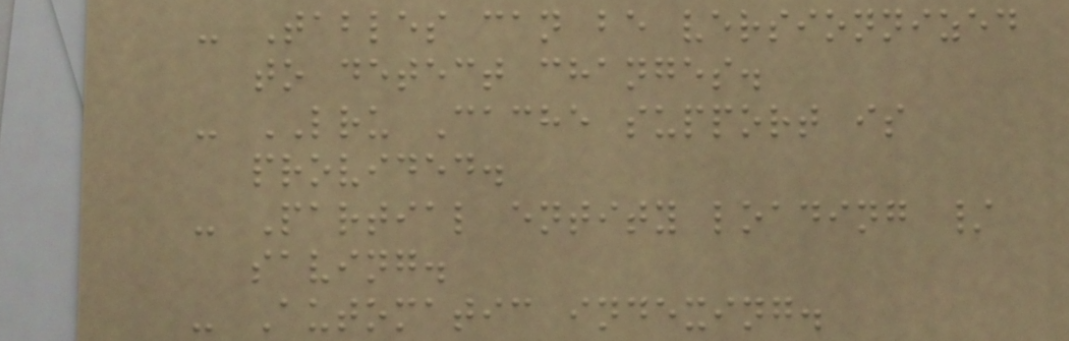- Tables can be versionnized
to detect changes.
- LRU Cache support is
provided.
- Partial entity loading /
saving.
- Automatic indexing.
